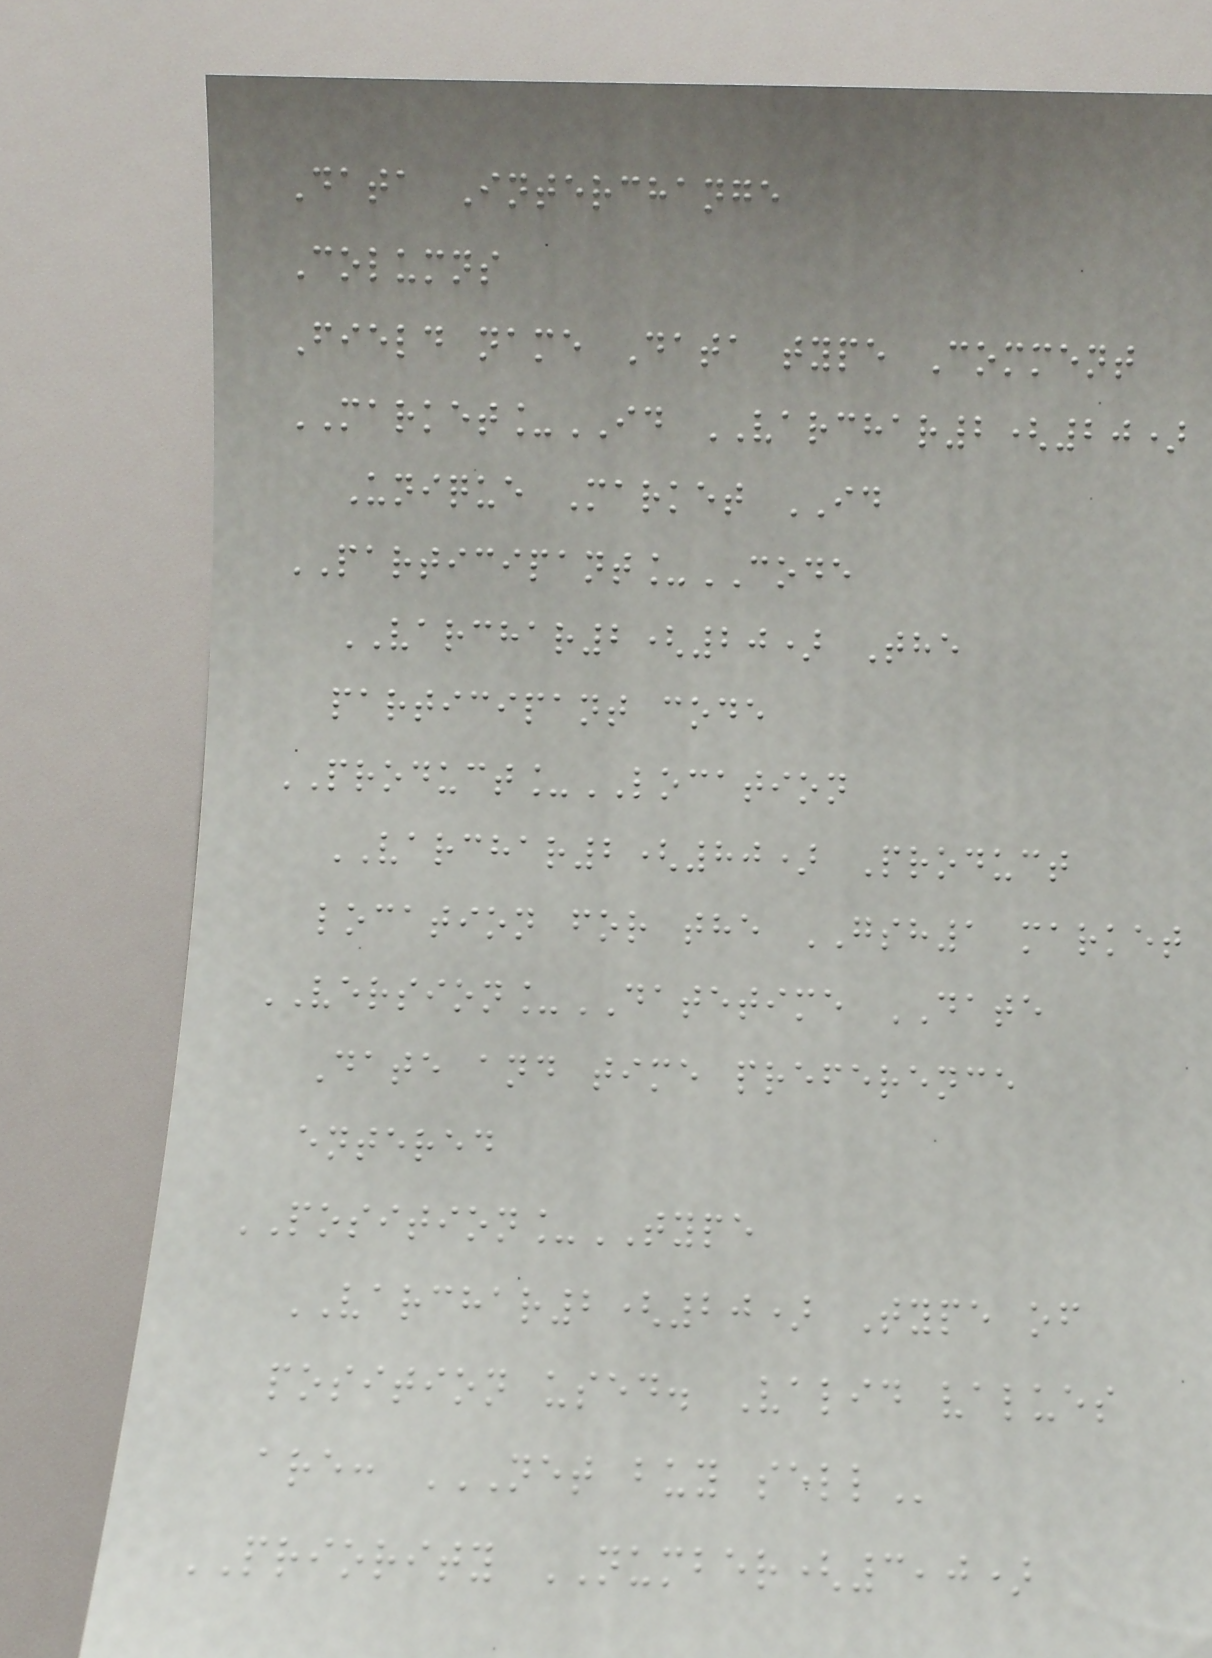Data Interchange
Columns
Field name Data type Comment
MARKET_ID VARCHAR2(20)
Unique Market ID
PARTICIPANT_CODE
VARCHAR2(20) The
participant code
PRODUCT_LOCATION
VARCHAR2(80) Product
location for the GSH1 market
VERSION_DATETIME DATE
Date and time preference
entered
POSITION_TYPE
VARCHAR2(20) Type of
position used. Valid values
are: NET BUY SELL
PRIORITY NUMBER(3,0)
